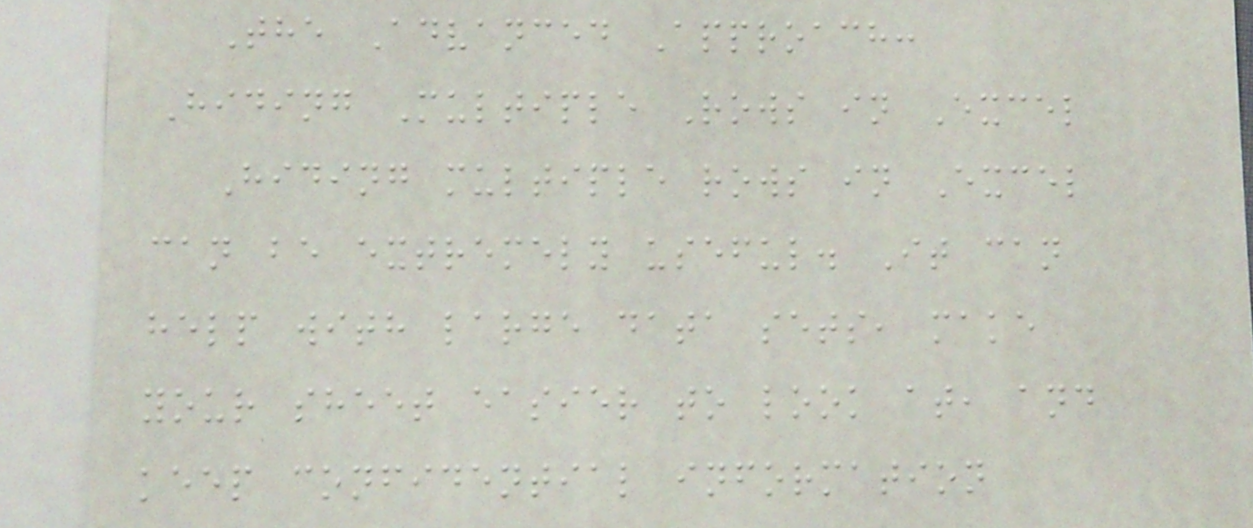The Advanced Approach:
Hiding Multiple Rows in Excel
Hiding multiple rows in Excel
can be extremely useful. It can
help with large data sets, make
your sheet easier to look at, and
keep confidential information
